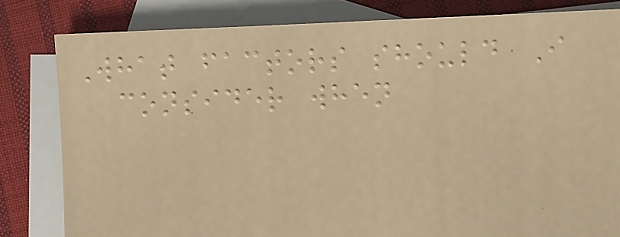What factors should I
consider when
